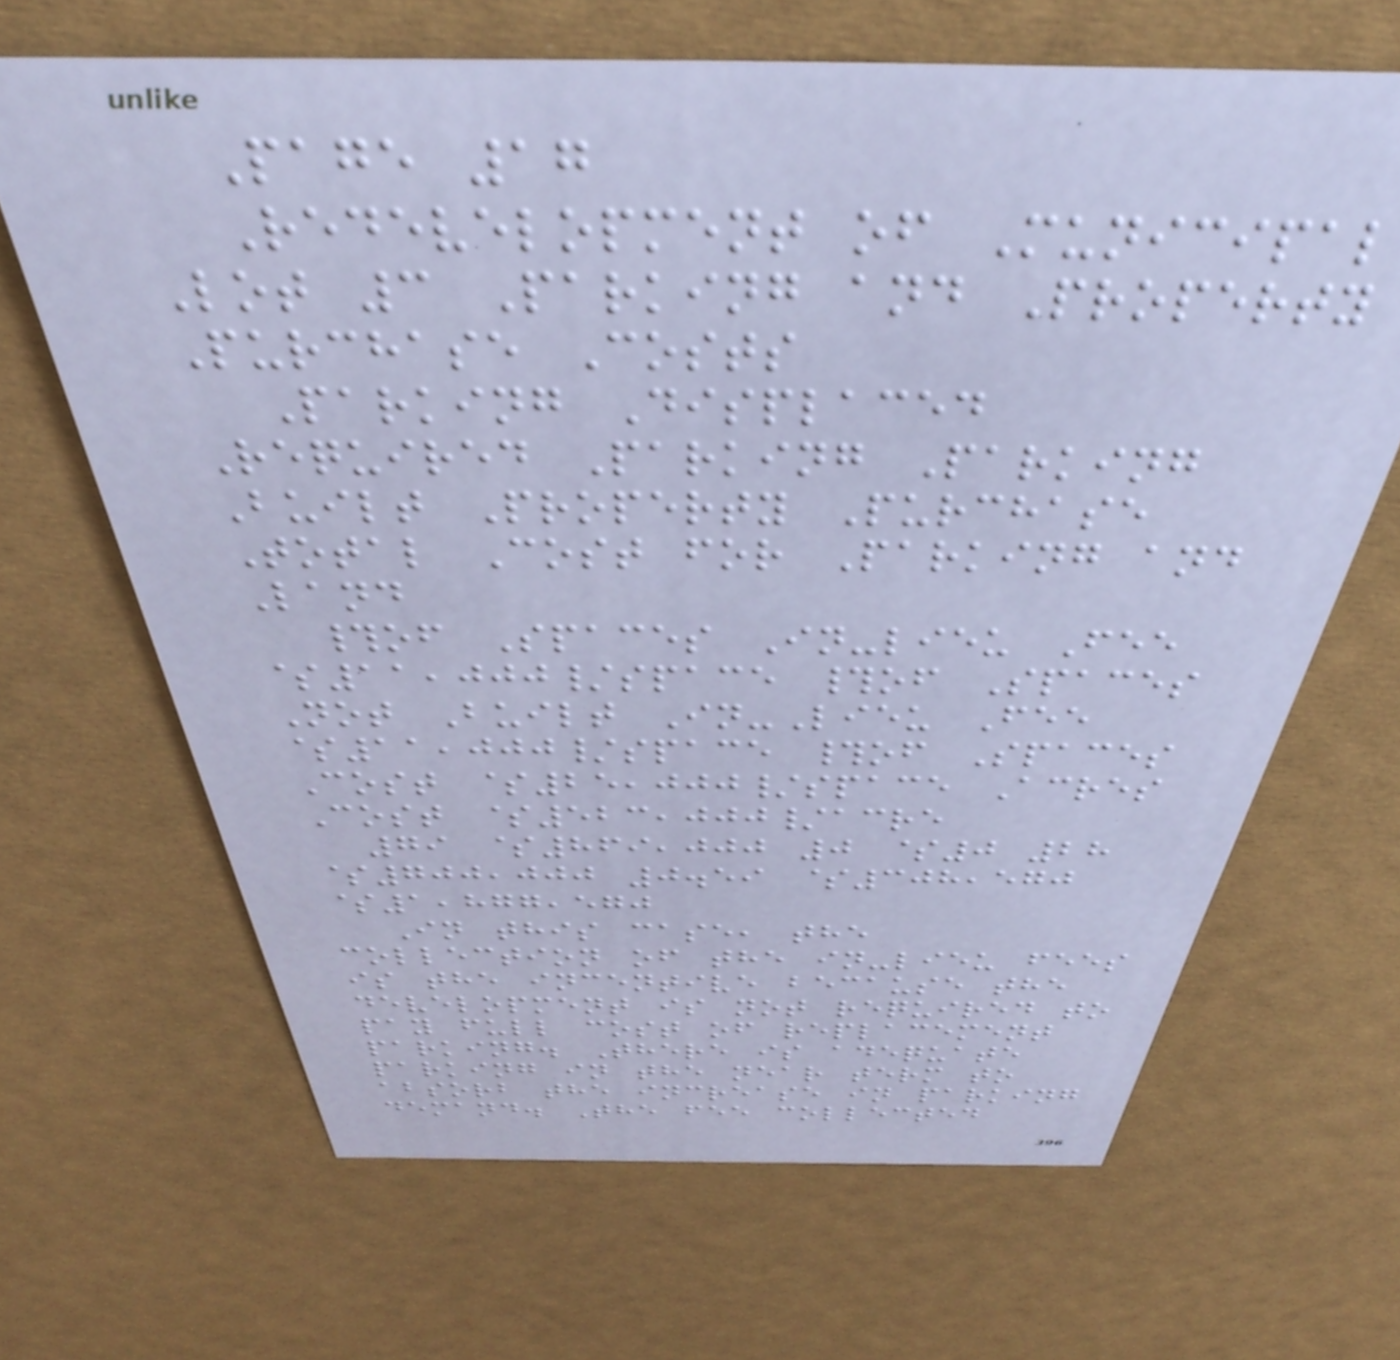Page 17
Redevelopment of Municipal
Lot 3 Parking and Property
Purchase Costs
Parking Displaced
Required Parking Parking
Built Property Purchase
Total Cost for Parking and
Land
#of Spaces In-lieu Fee
$11,000/space #of Spaces
Not Built In-Lieu Fee
$11,000/space #of Spaces
Cost $25,000/space Acres
Cost $523,000/acre
79 $869,000 0 $0 28
$700,000 0.59 $308,570
$1,877,570
In this case, the
collection of the in-lieu fees
is the incentive because the
development is not required to
pay full cost of replacement
parking. There is adequate
parking in the near term to
absorb the increase in parking
demand. The fee collected
